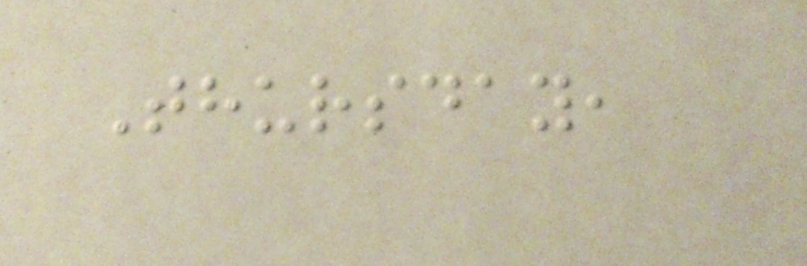Thursday,
